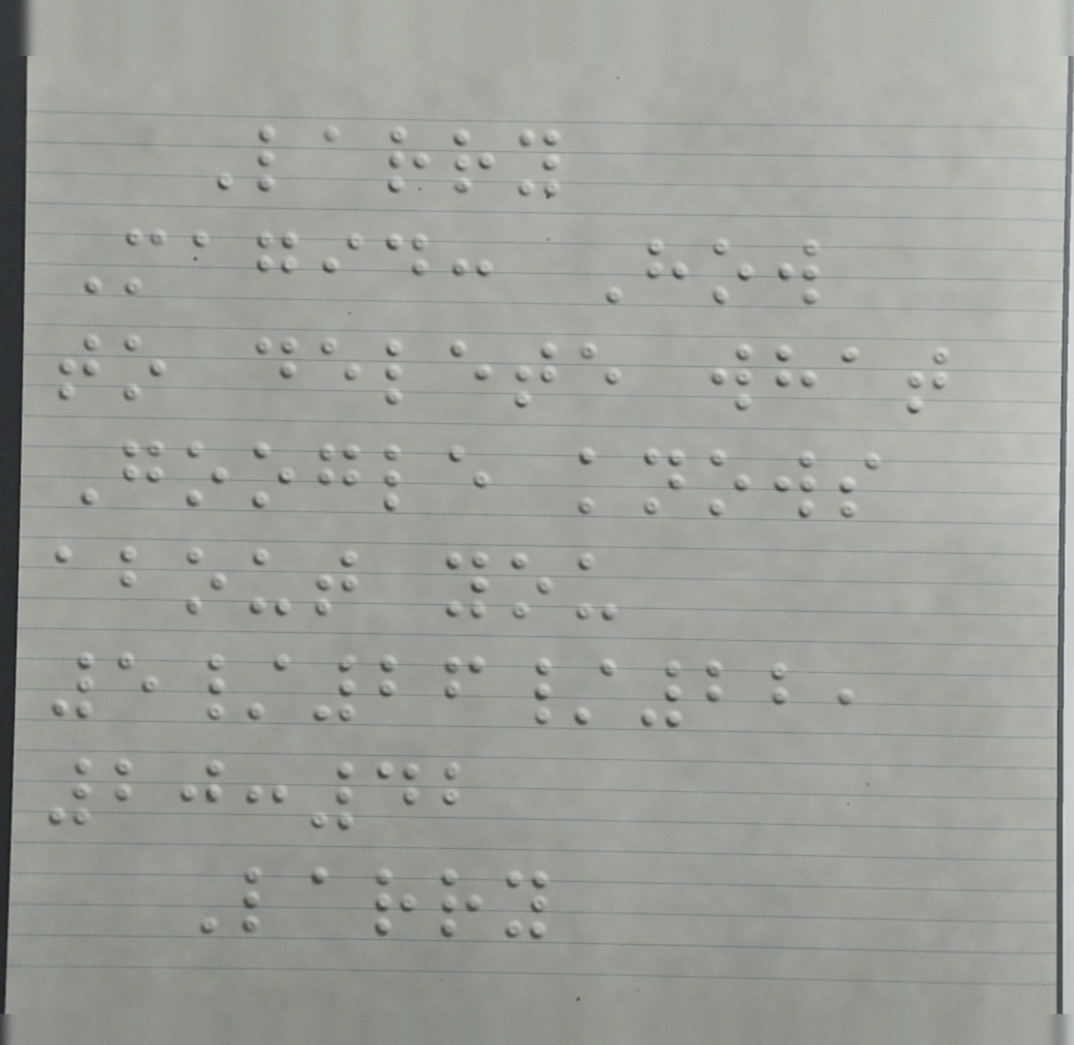Larry
Magid: How
to delete what
Google knows
about you
5/26/22,
20:42
Larry
